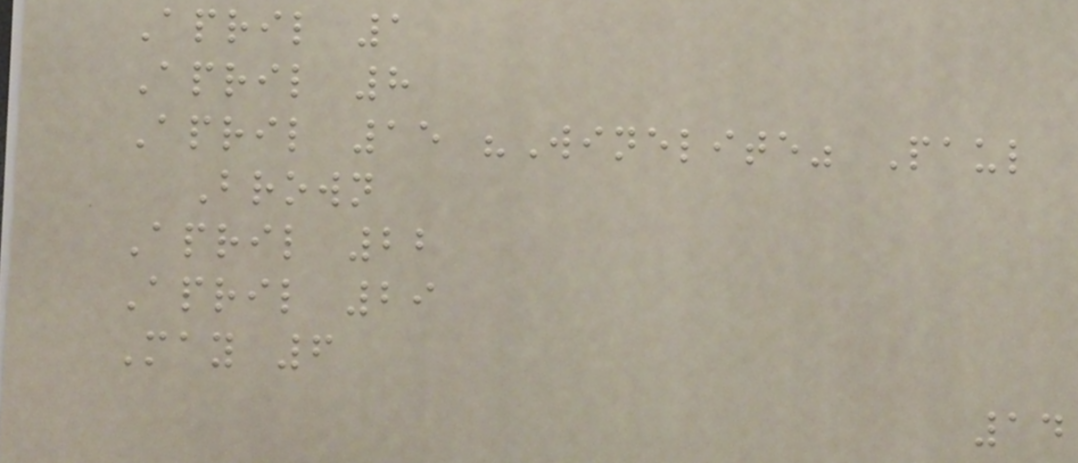April 1
April 8
April 15 "Winelite" Paul
Brown
April 22
April 29
May 6
14
